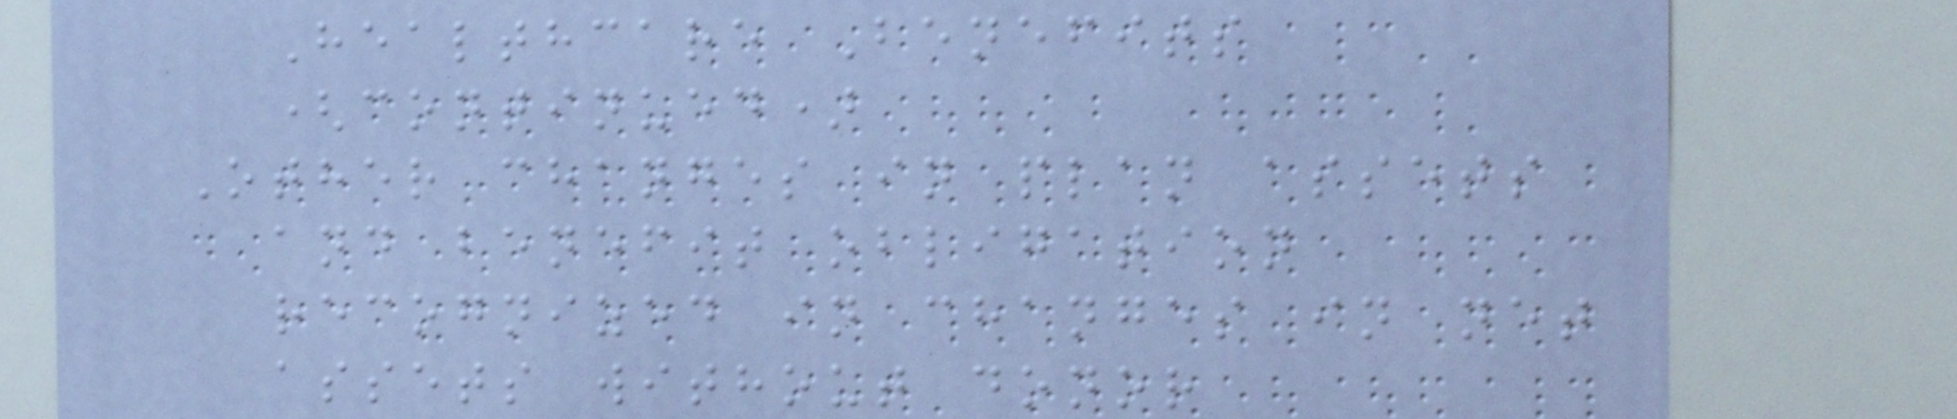Healthcare Benefits
(continued)
Other changes in plan assets
and benefit obligation
recognized in changes in net
assets without donor
